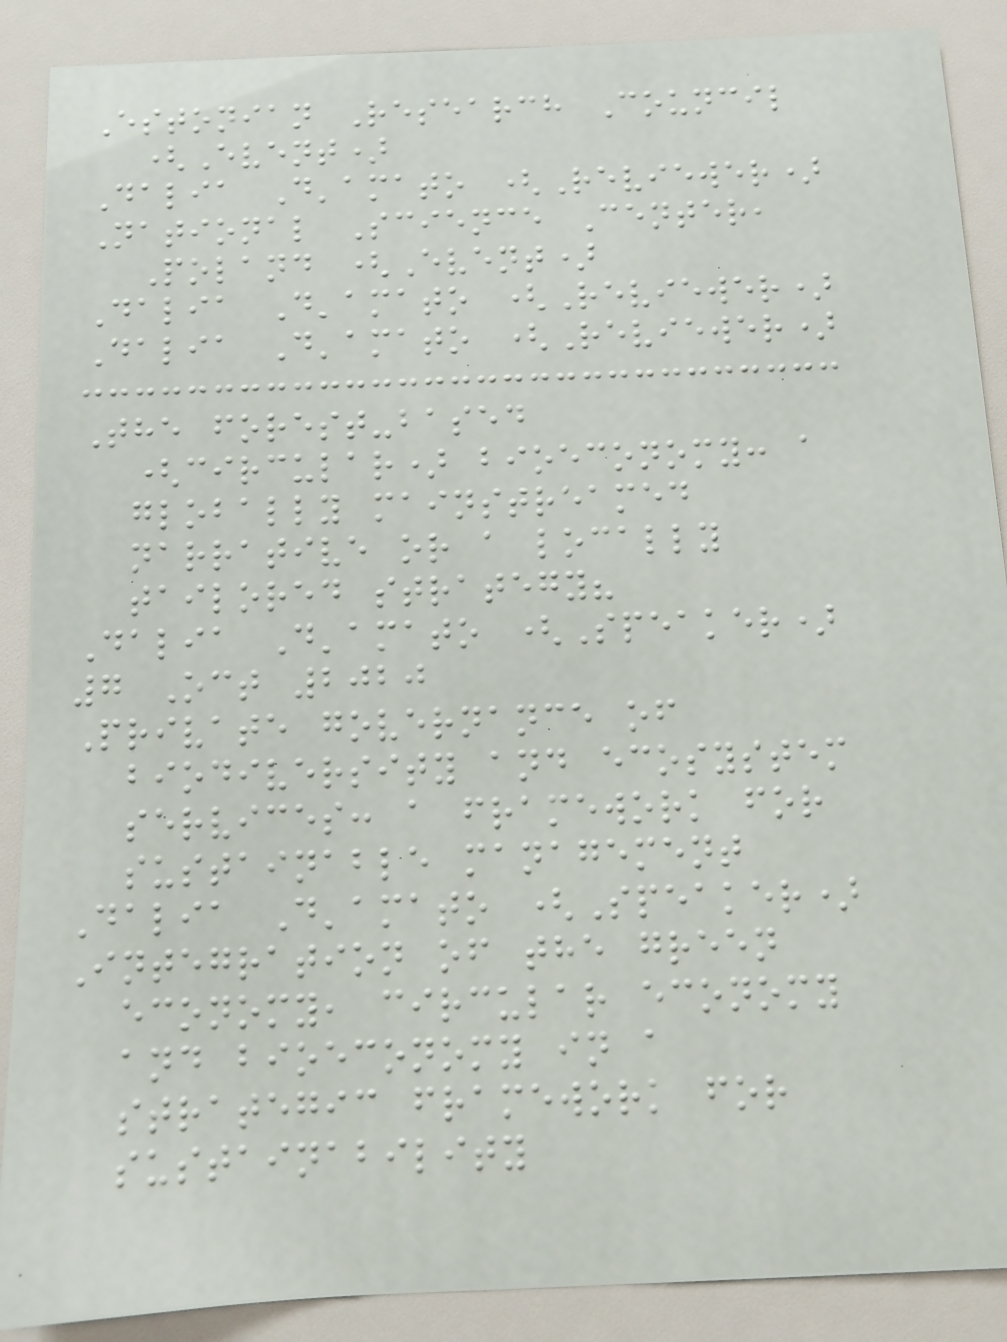Estonian Research Council
(Event)
Dalia D'amato (Reviewer)
National Science Center,
Poland (Event)
Dalia D'amato (Reviewer)
Dalia D'amato (Reviewer)
The forest-based
(circular) bioeconomy: a
globally mainstreamed
narrative or a locally
tailored strategy?
Dalia D'amato (Speaker)
7 Oct 2020
Private governance of
biodiversity and ecosystem
services: a framework for
sustainable management
Dalia D'amato (Speaker)
Integration of the green
economy, circular economy
and bioeconomy in a
strategic framework for
sustainability
